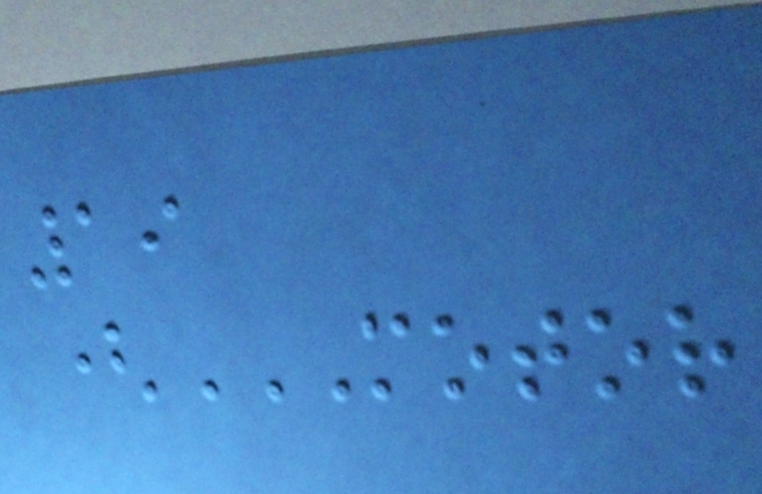19
(MOTOR
